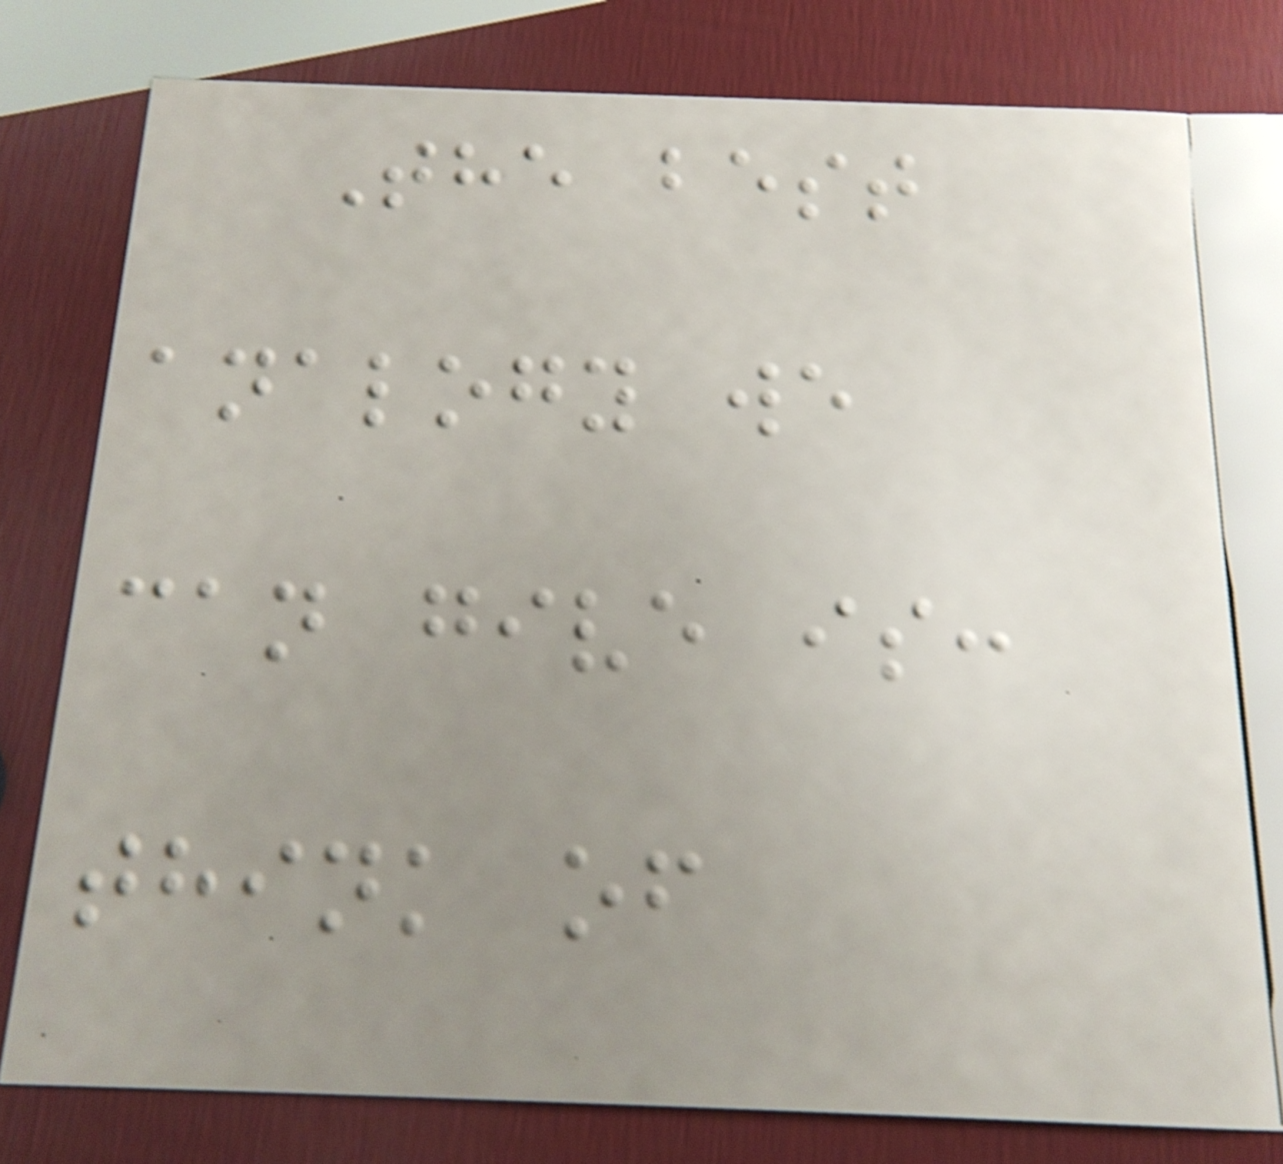The best
analogy we
can give is:
think of
